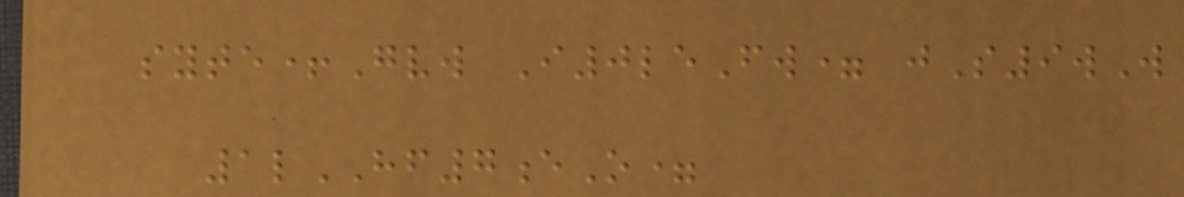syte+Gvw I0leFw= jS9wW
1lHF7eO=
